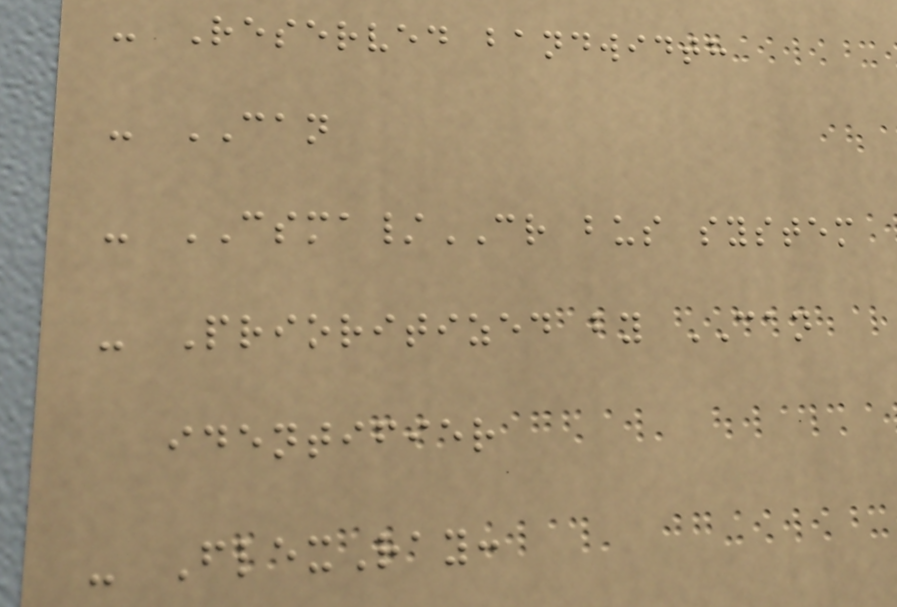- Reserved bandwidth
- CAN
- CSMA/CR bus system
- Prioritized by CAN
identifier
- FlexRay:
